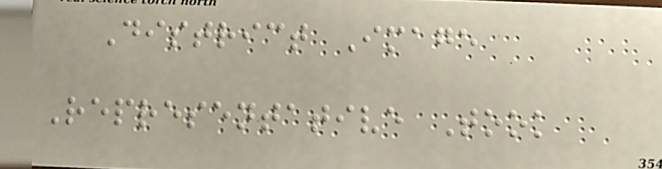District Image
Representative Took
